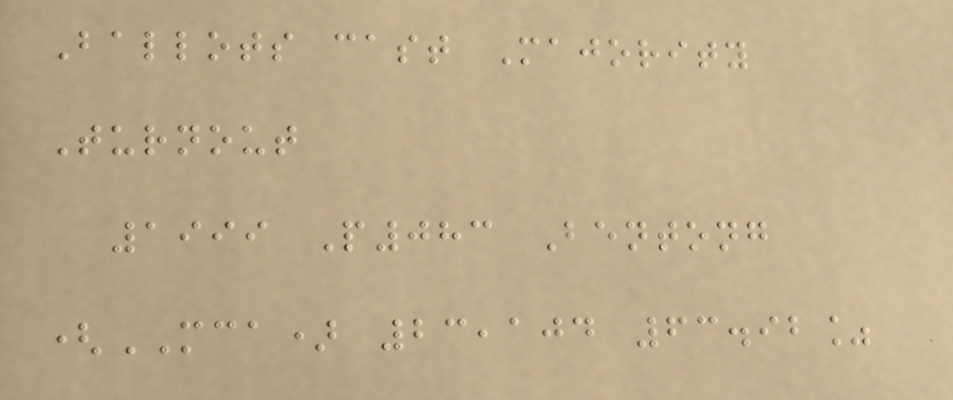Ballots cast Majority
Turnout
1999 P083 Bentong
(MCA) 23,104 63.92%
